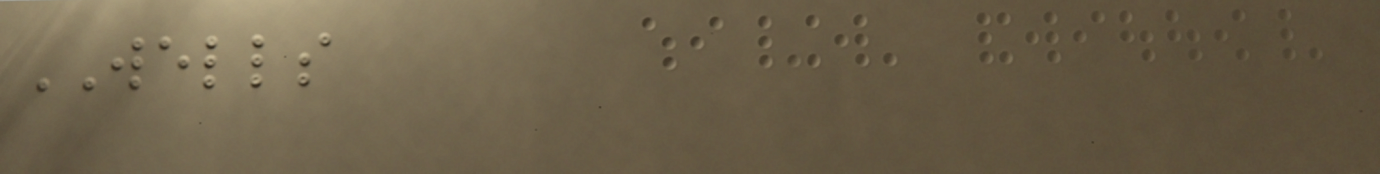WELLS
